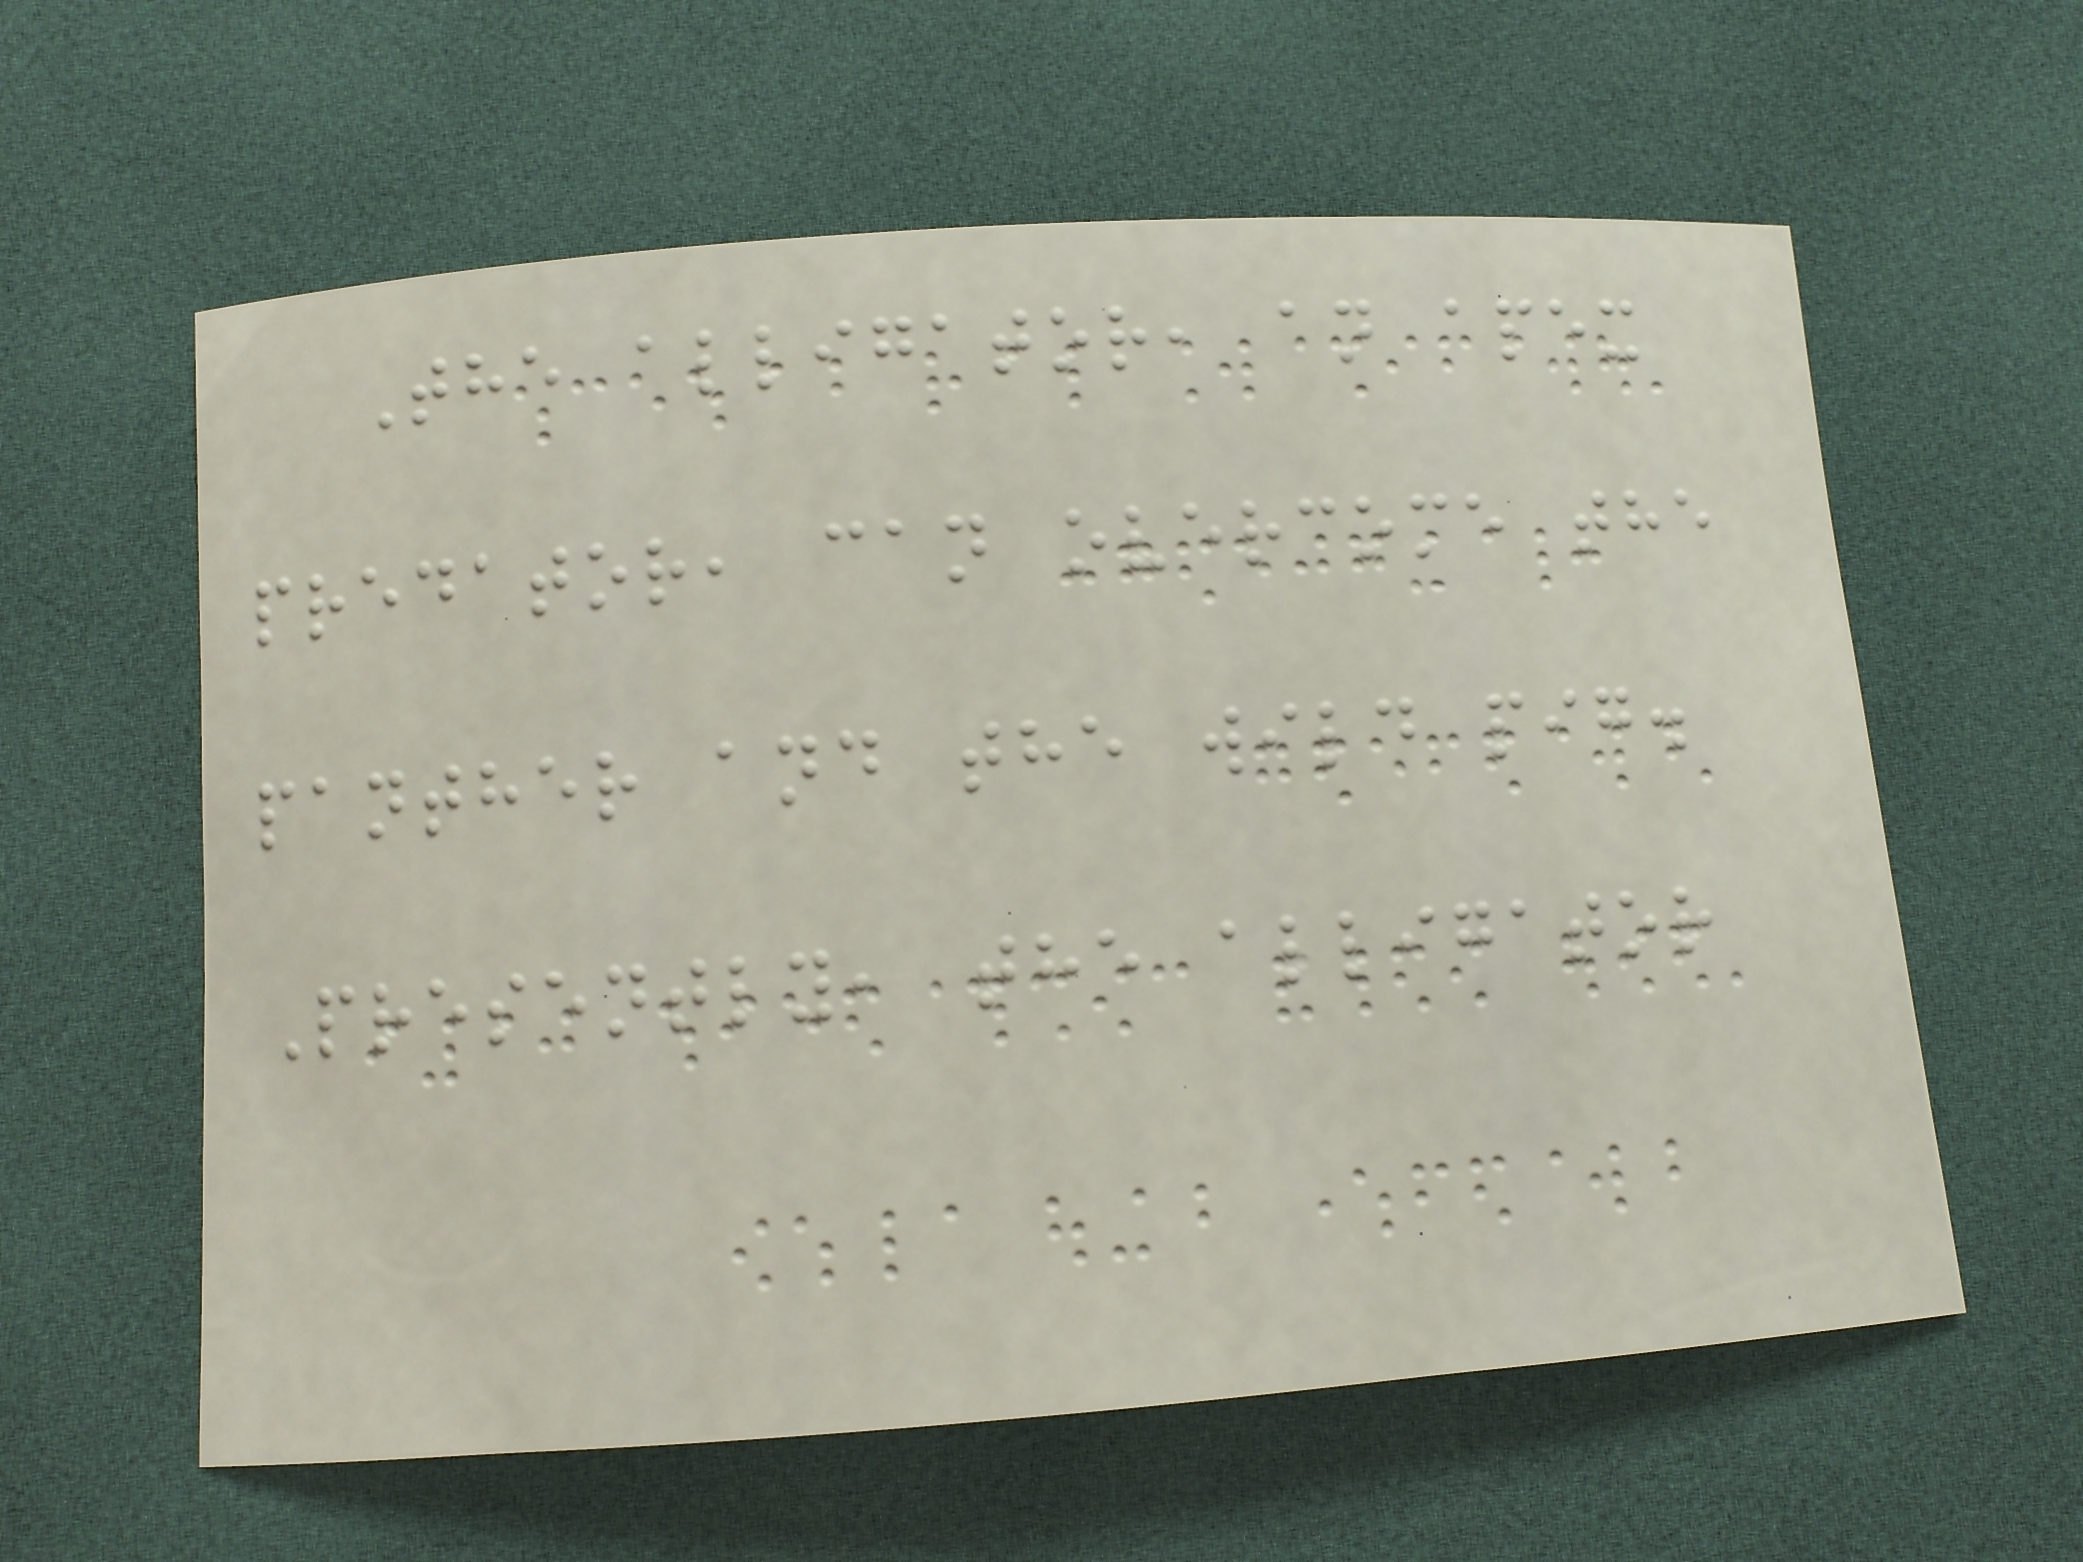The alligator, an apex
predator, can overcome the
panther and the wild pig.
Presently, the alligator
